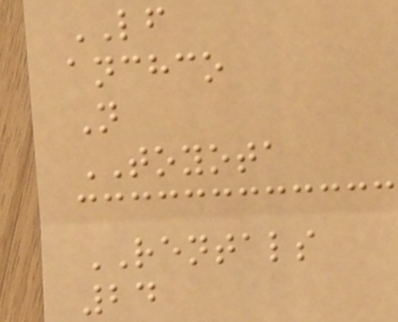LF
anchco
N
TOYOTA
RENTALS
24
